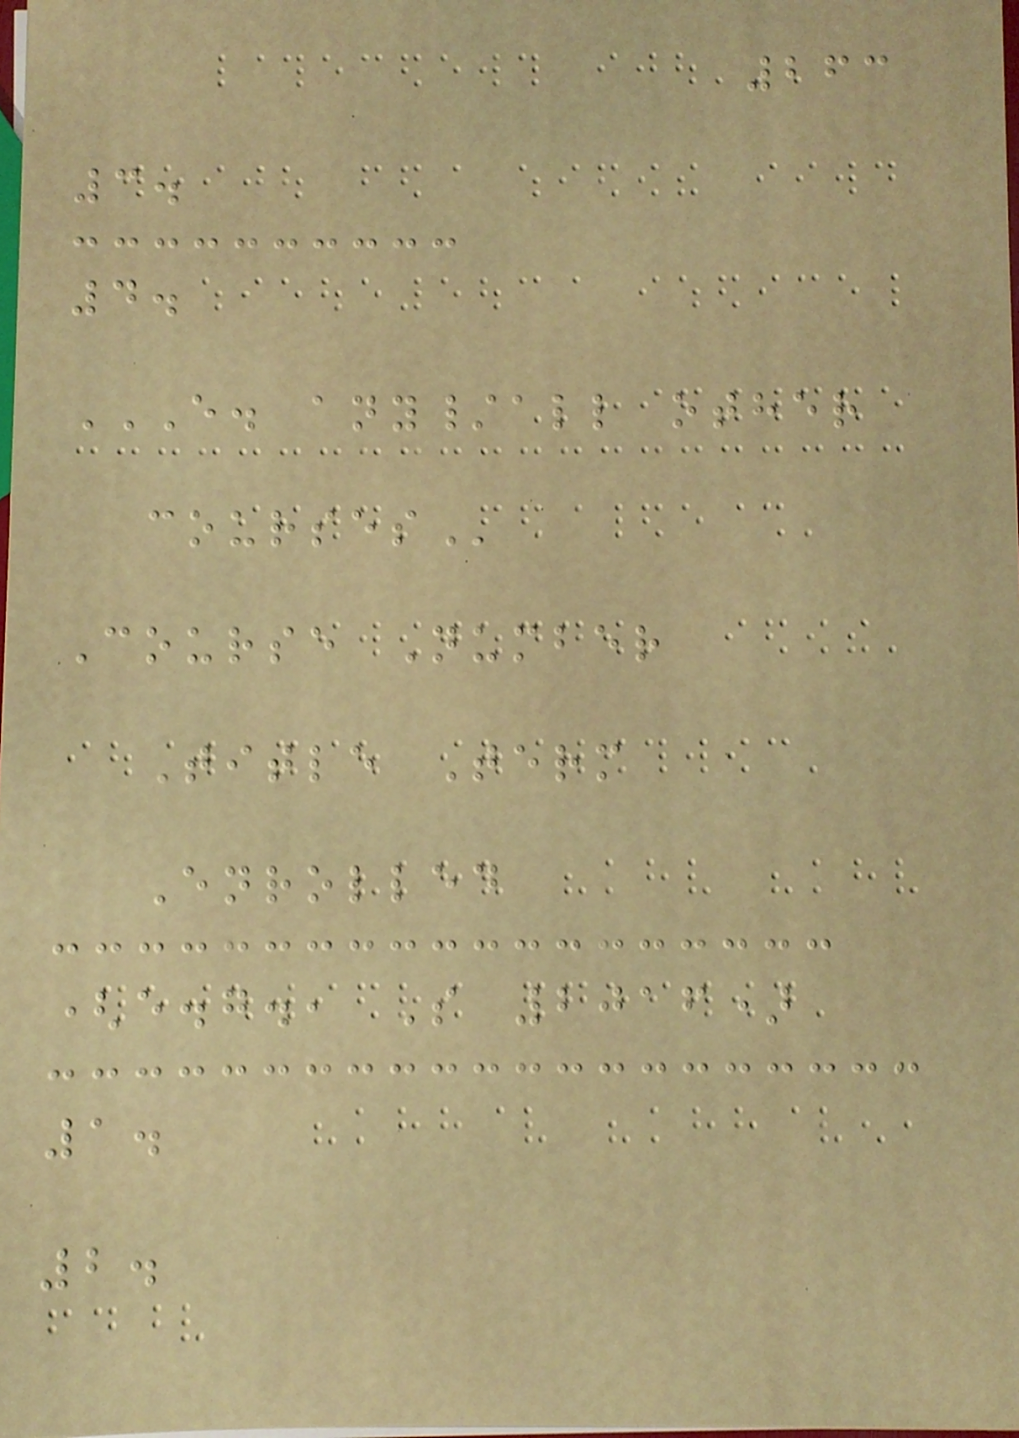263
3.
4.
E. ANY/ALL OTHER
COURSES
Course Number
Title Term
Enrolled
(e.g., S 2016)
1.
2.
